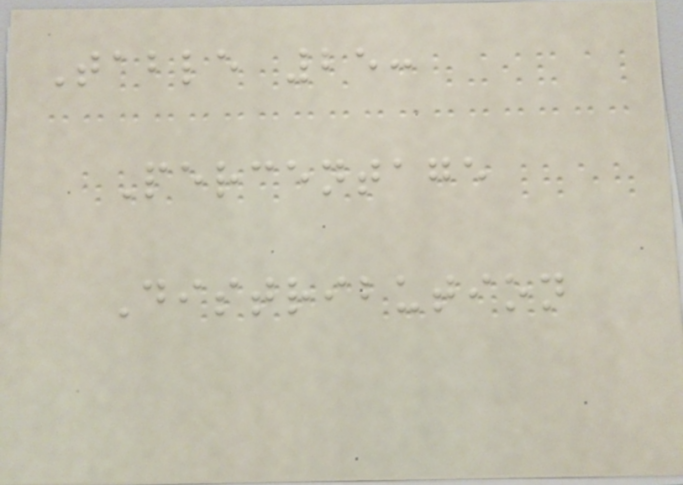Table 25:
Percentage
Distribution
